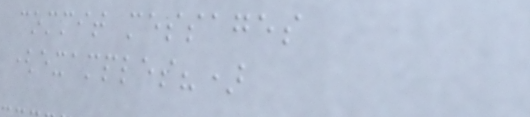commit messages
(examples?)
